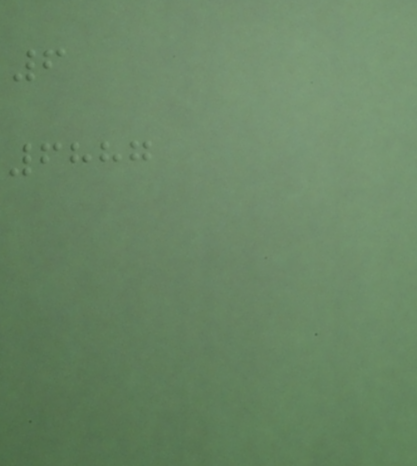6
6887
